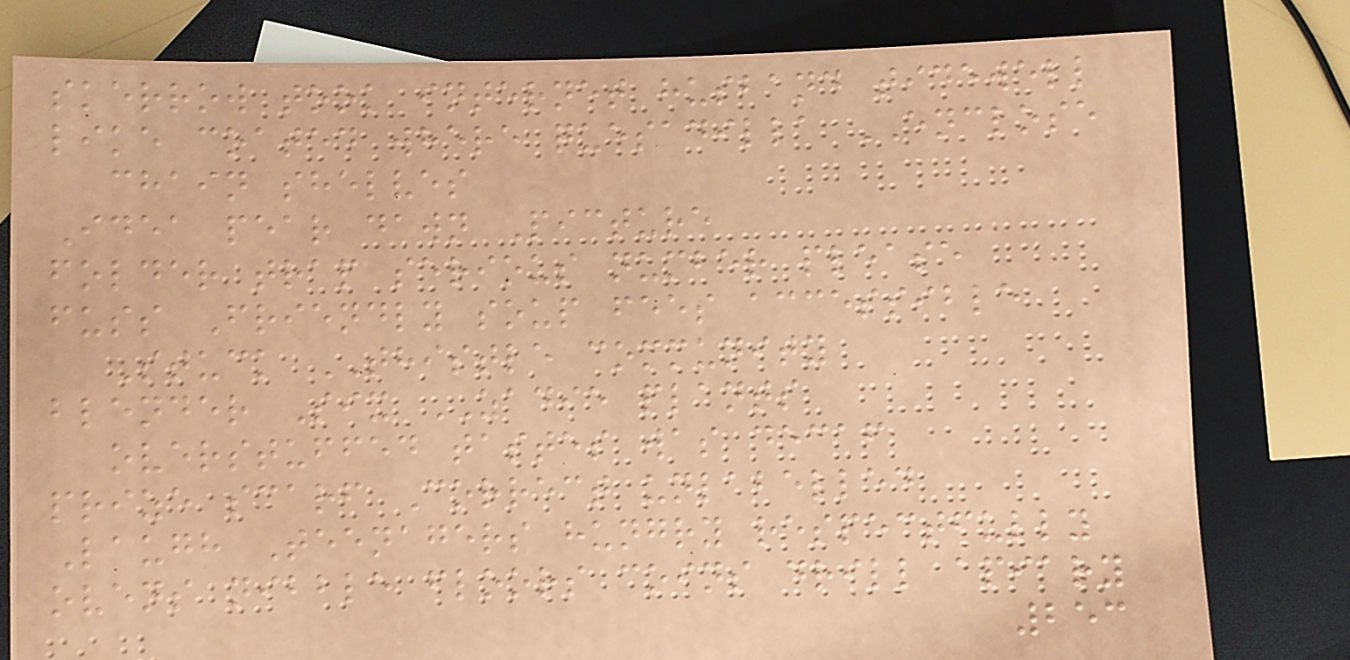skerrow took internet husband tidewell
like coated where quesadilla ENCLOSE
chain shelves
Idea pear dawn Picture
folder trap serious number please
fuss Friendly soup fees accessible
Stuck THISTLE community
blender Six ZADIE plants
overstuffed tastes was decaf
prize scarf Correct unlabelled
Laugh Teenagers hungry respectfully
ovens nibble floors coins drill apiary
253
